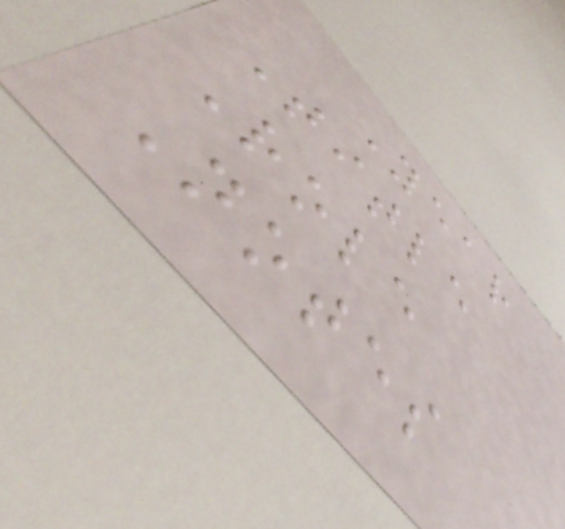Year
Title
Role
Notes
